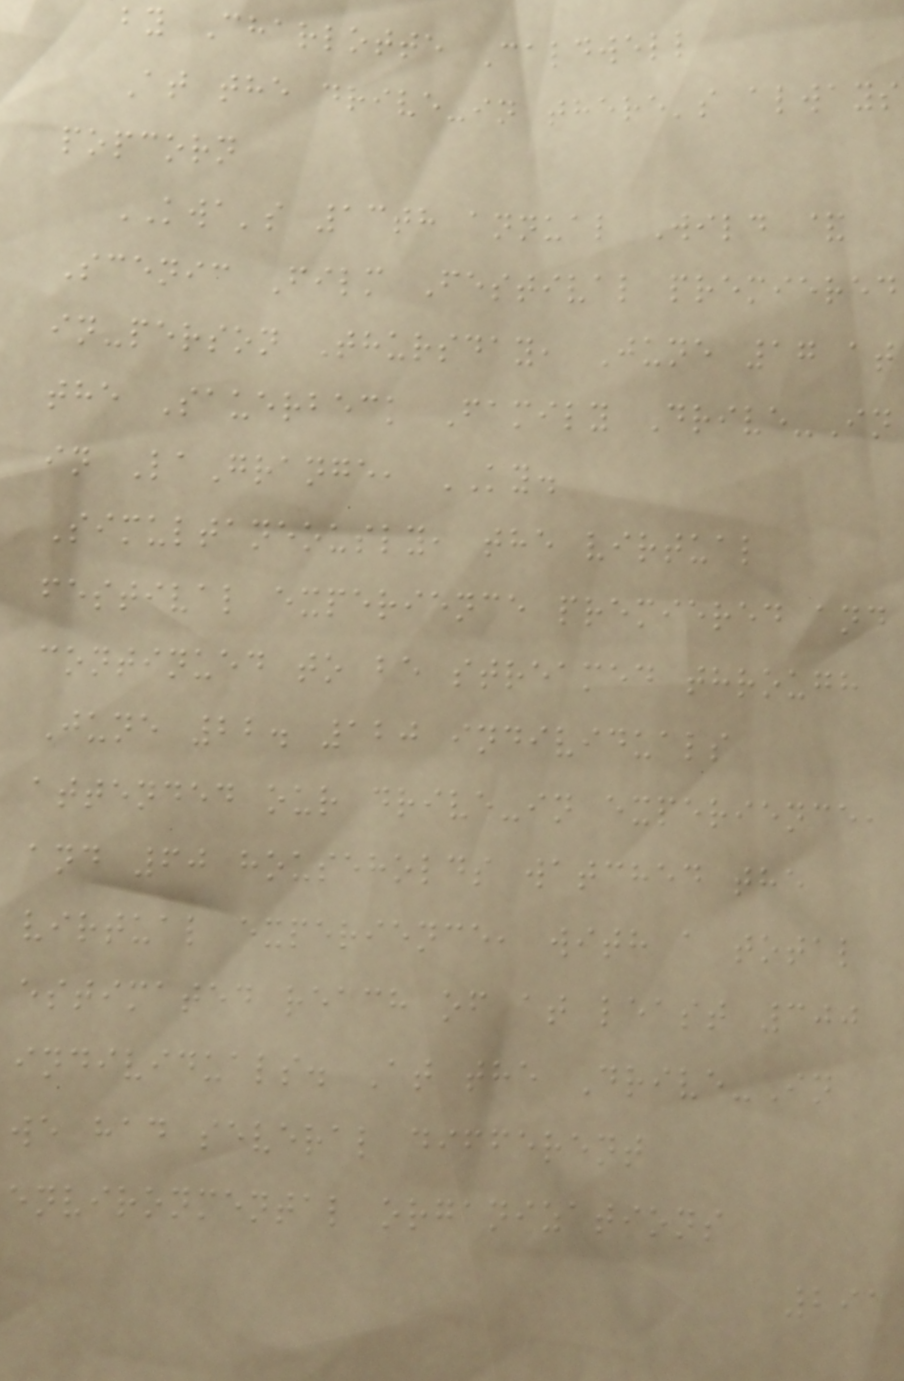by Charlotte Caldwell
At the drive-in there's always
popcorn
KWA's 13th annual Wild &
Scenic Film Festival premiered
in-person Thursday, June 17 at
the Sauerbeck Family Drive-In
in LaGrange, KY.
Simultaneously, the virtual
festival experience premiered and
continued to be streamed through
June 22. 120 individuals
attended our drive-in experience,
and 60 households watched the
virtual experience, with a total
estimated reach of at least 300
individuals. At the Drive-In
we had several different
environmental organizations
291
